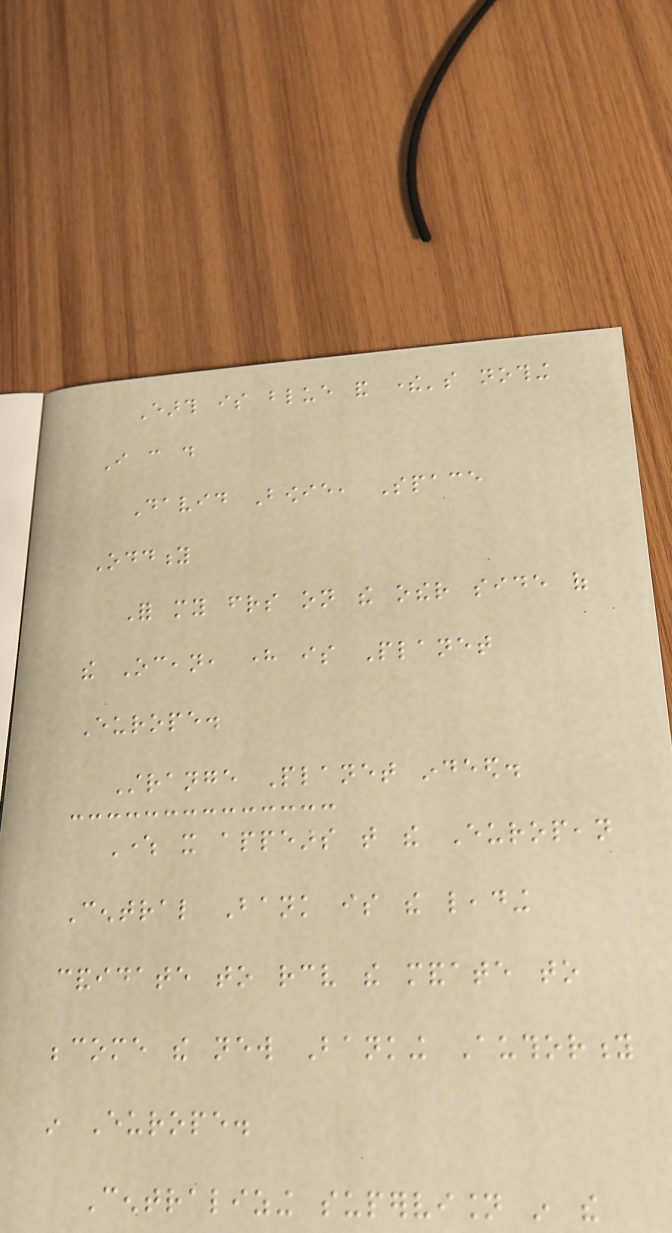Earth is blue and there's nothing
I can do
David Bowie, Space
Oddity
For my friends on the other side of
the Ocean, here is Planet
Europe.
Strange Planet indeed.
Where it appears that the European
Central Bank is the leading
candidate to receive the mandate to
become the new Banking Authority
in Europe.
Centralizing supervision in the
